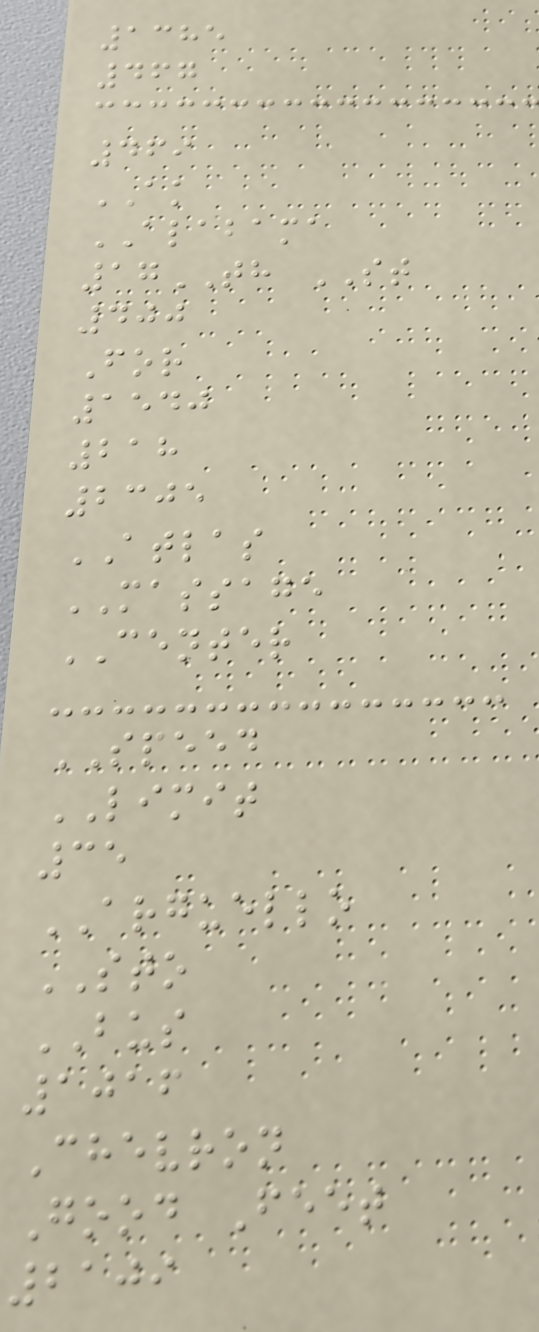1385
467
469
AK
ALABAMA
17TH ST
400
For
1540
218
2305
ATLAS
MASSAGE
CENTER
SPEED
LIMIT
35
ARGUELLO
STO
BUS
1016
Chevron
Good Feet
2109
